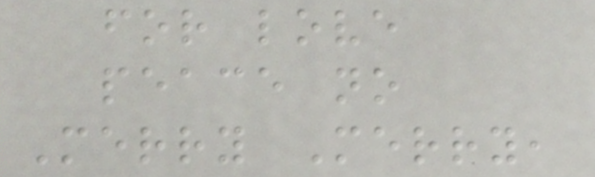for love
peace no
Merry Merry,
